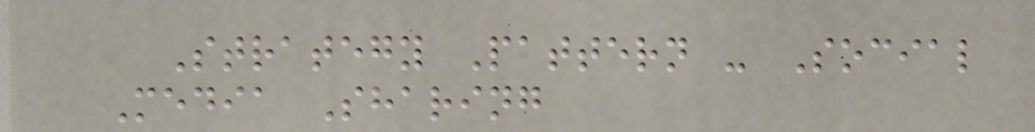Strategy Pattern - Social
Media Sharing
